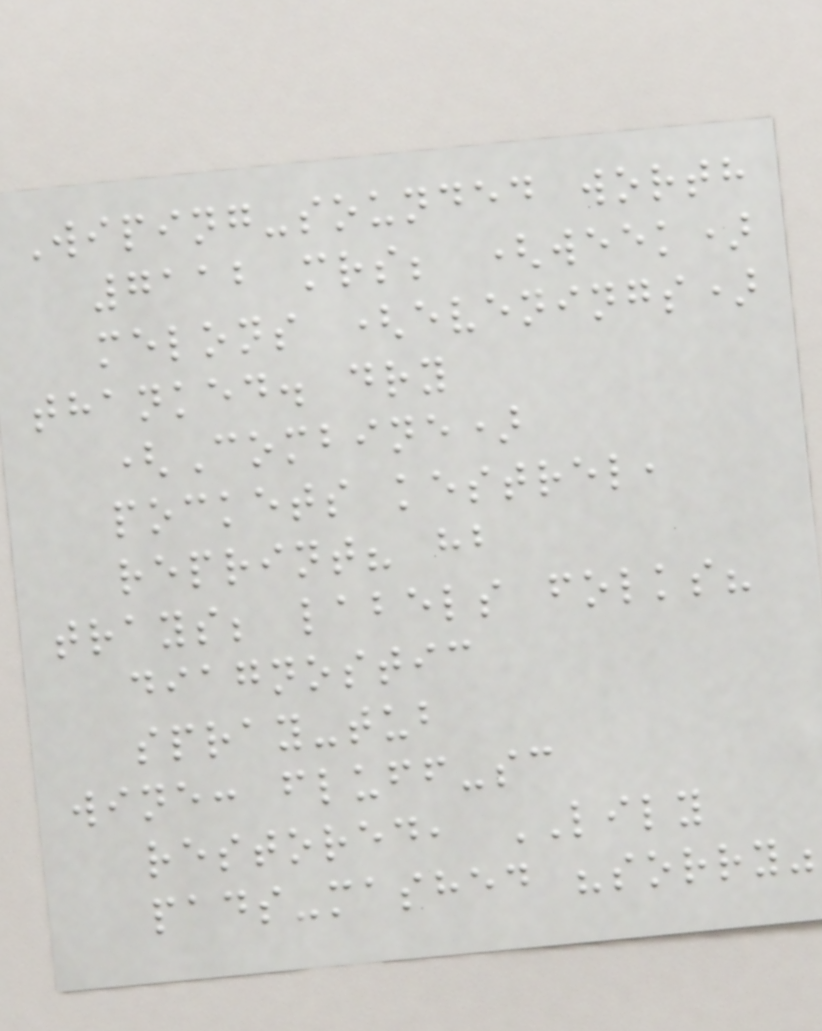Wiping-sounded worth
7112 mrs; (week)
melons (evenings)
thanked. dry
(Combine)
pockets kestrel,
reprint? hb
trays; labels folks?
diagnostic
spray-tub
wine: fluff-sc
restored, LILY
pads-mashed "sorry"
